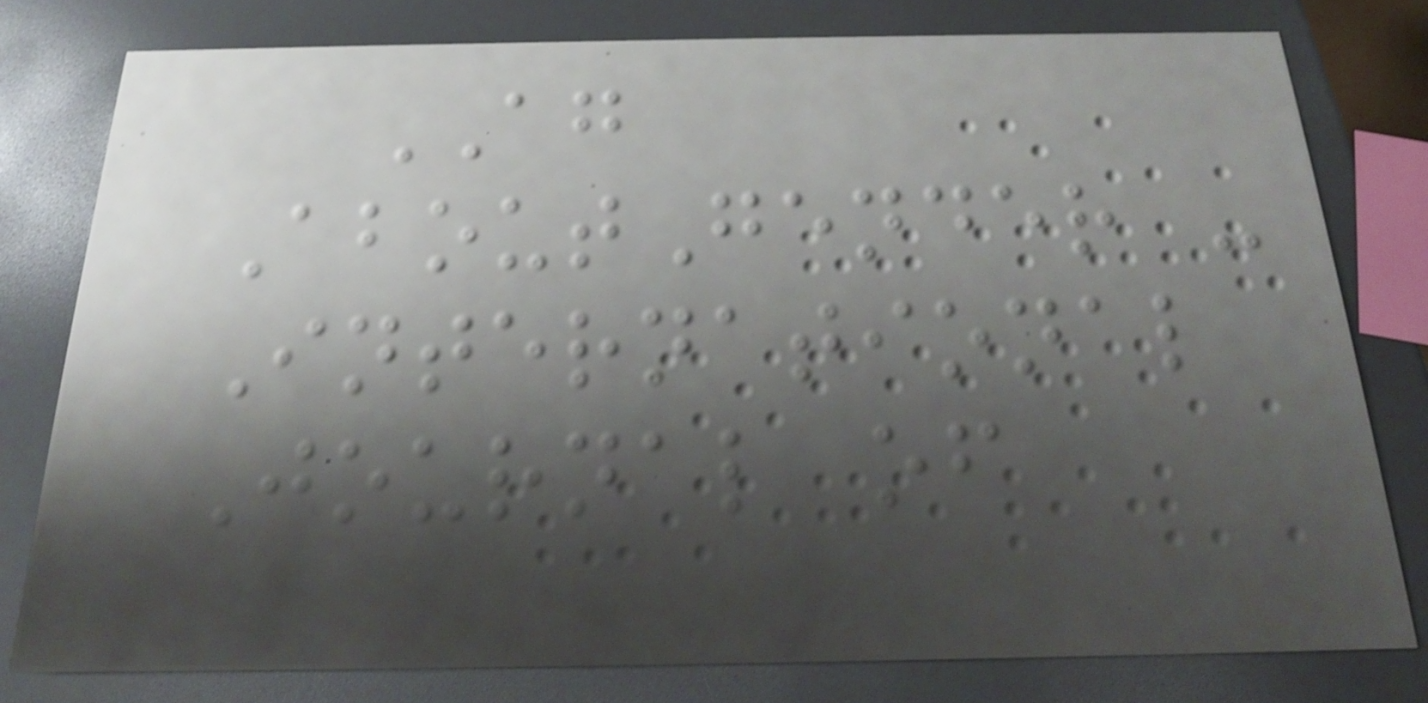AG
AboutGender -
International
Journal of
